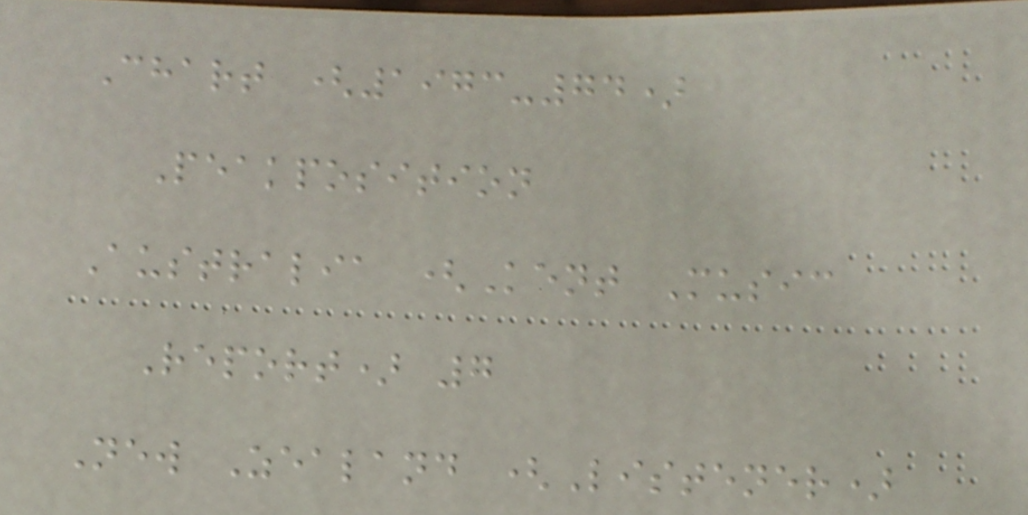Chart (1973-74)
Peakposition
Australia (Kent Music
Report) 7
New Zealand (Listener)
